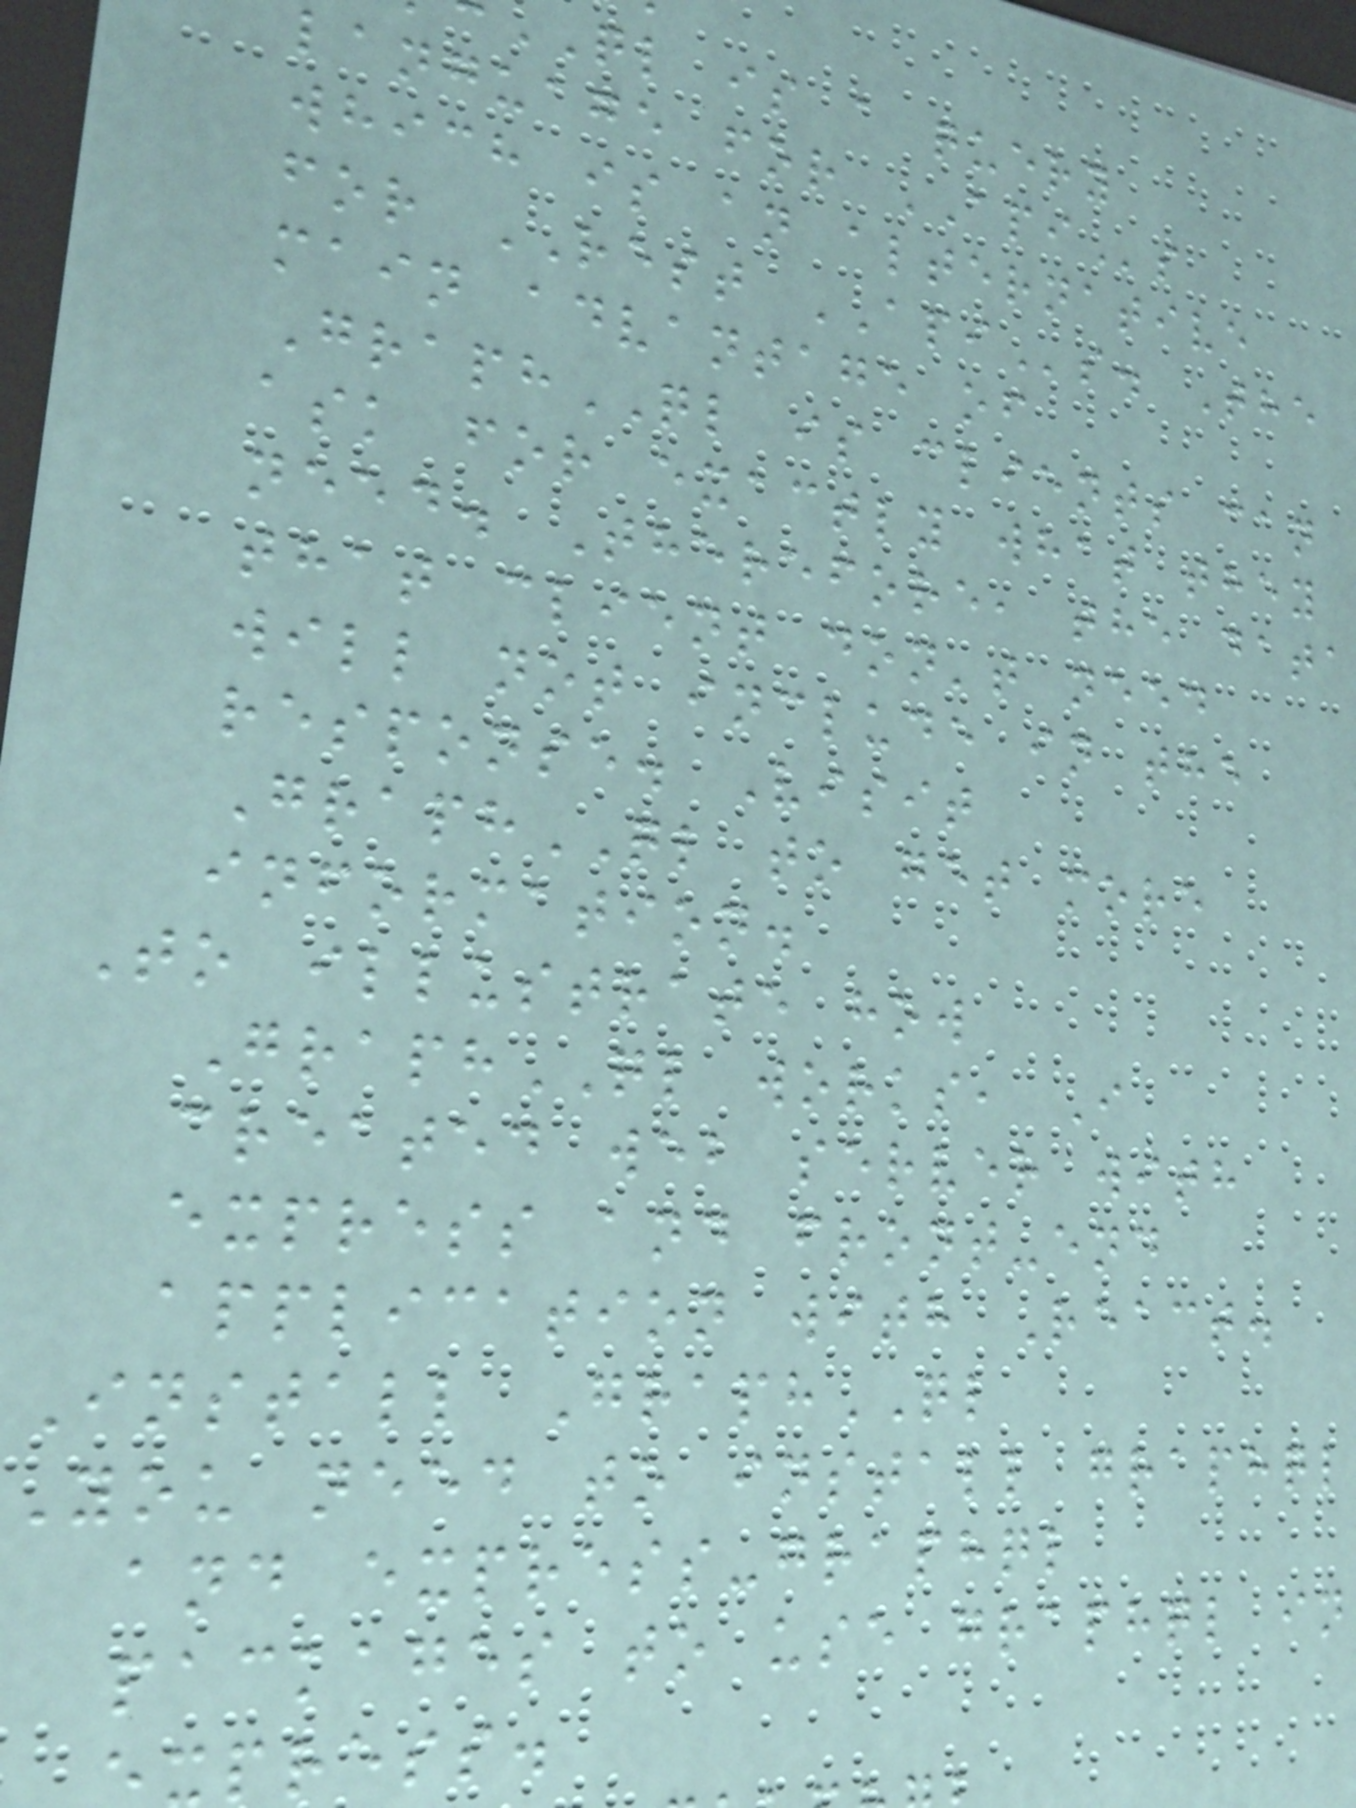ql is a query
language for APIs
which is an alternative
for REST APIs. The
main advantage of
GraphQL is clients can
ask for exactly what they
need. Therefore, the data
that client don't need
will not include in the
response. Visit
GraphQL to get more
information.
To illustrate how
GraphQL works, I
created web server with
express and front-end
application with React.
Install GraphQL
You need to install graphql
and express-graphql
packages to use graphql in
press.
